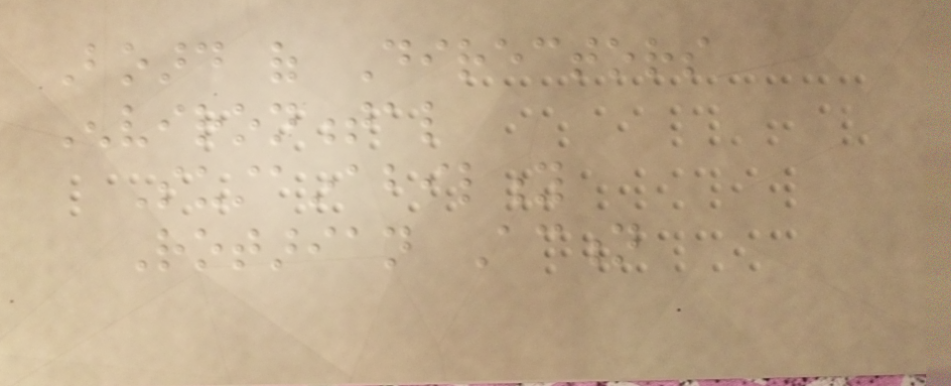Board of Directors
Environmental
Sustainability
Rotarian Action
